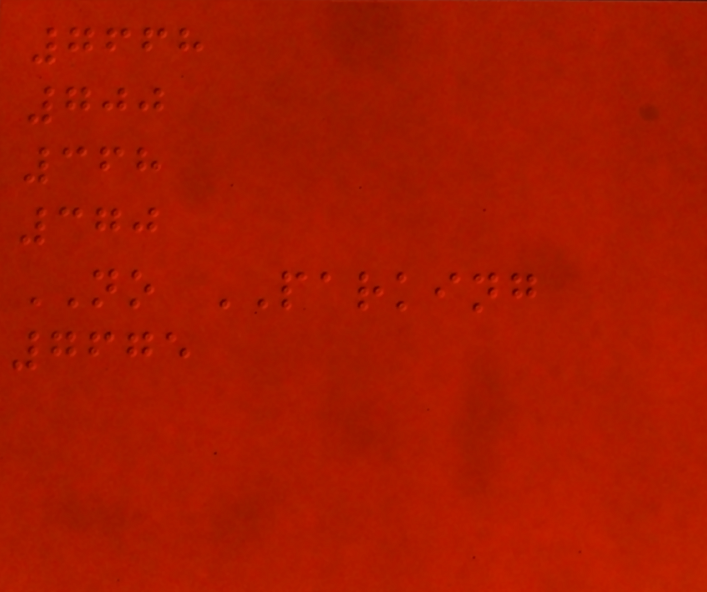7668
700
368
370
NO PARKING
7675
